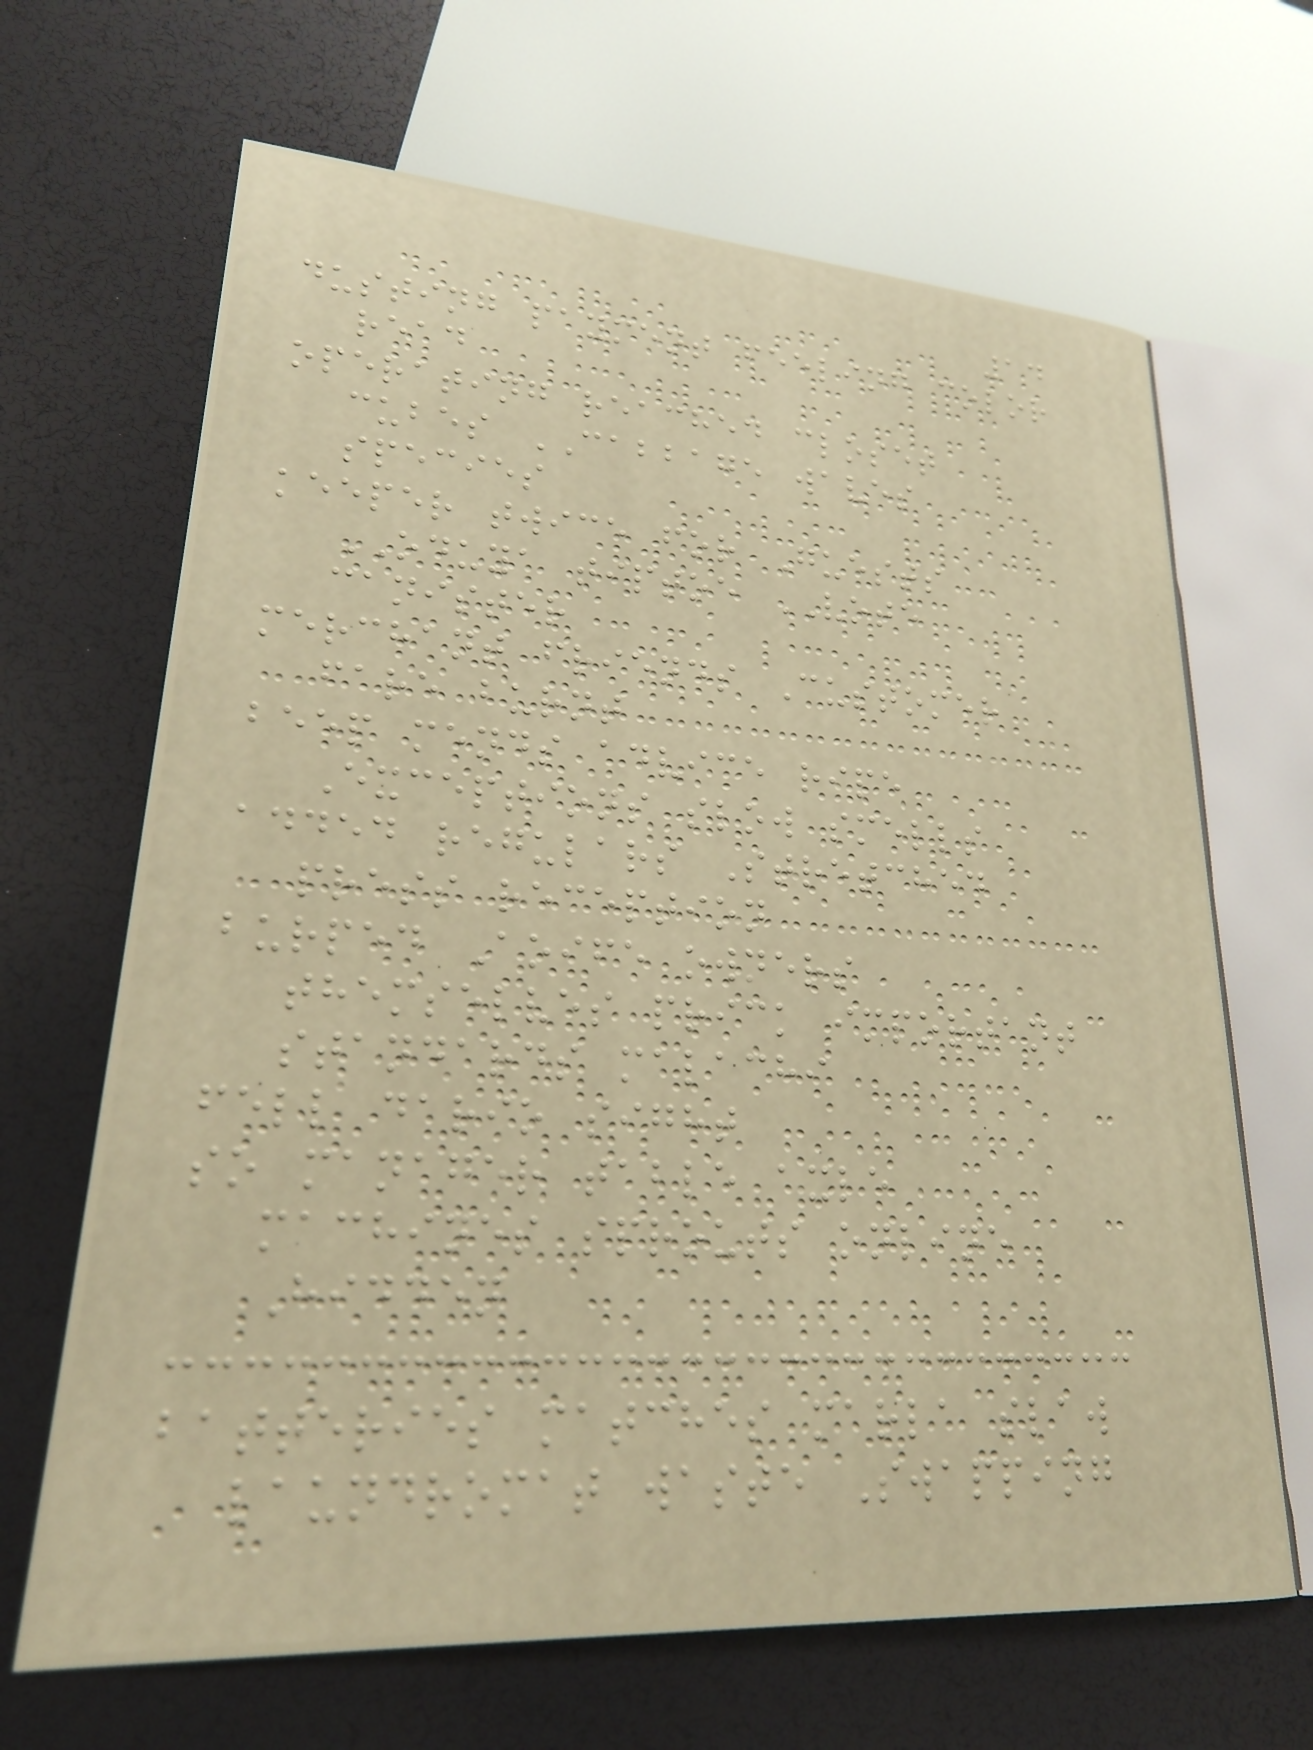14
dusting payment feeling color
read
operating reached closet
cubes CABBAGE waves
species
keeper twice for Guests
ODUYA tiptoe VOTE
canister
merchant friends Customer
fare burnt
beep mends advice ripe
Exceptions slow smells
added regulars Stretched
press reception
burped Aoife owners
themselves prick important
standards malachi
fell dario sight
so manager table axle
machines sprouts online
Hidden
batteries matches marla slaw
laundromat waste Swapping
